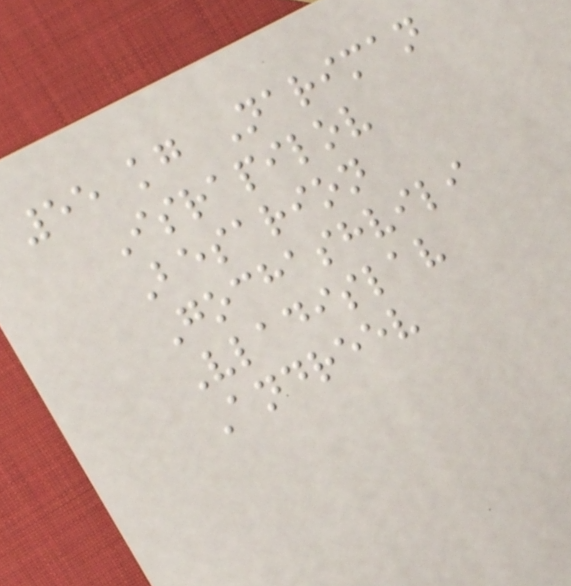55 kg Nariman
Israpilov
Besarion
Gochashvili
Vladislav
Andreev
